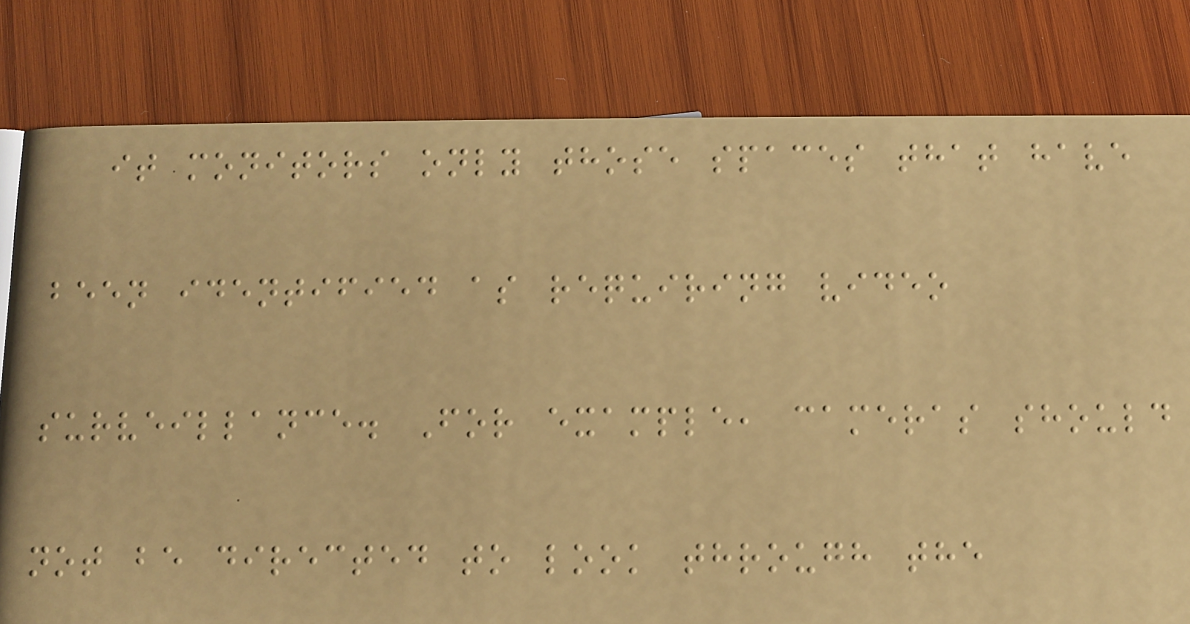it monitors only those spaces that have
been identified as requiring video
surveillance. For example, cameras should
not be directed to look through the
